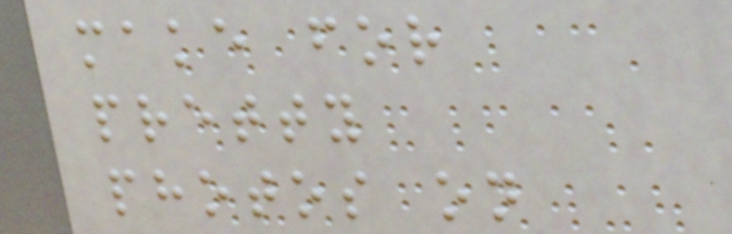make for
pretty
photos on
